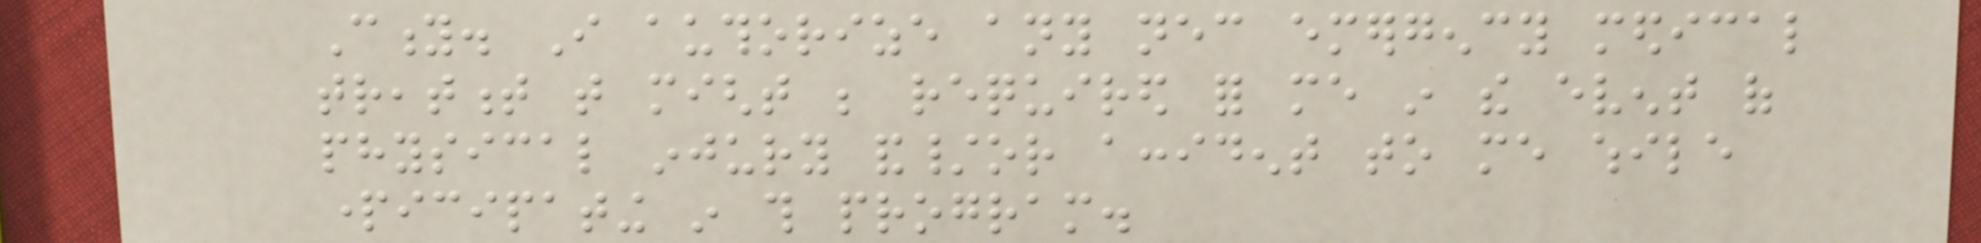City. I authorize any necessary emergency medical
treatment that might be required for me in the event of
physical injury and/or accident to me while
participating in this program.
